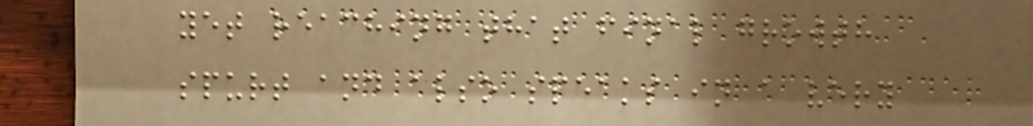yet reaching that final growth
spurt and also speaks in a very
